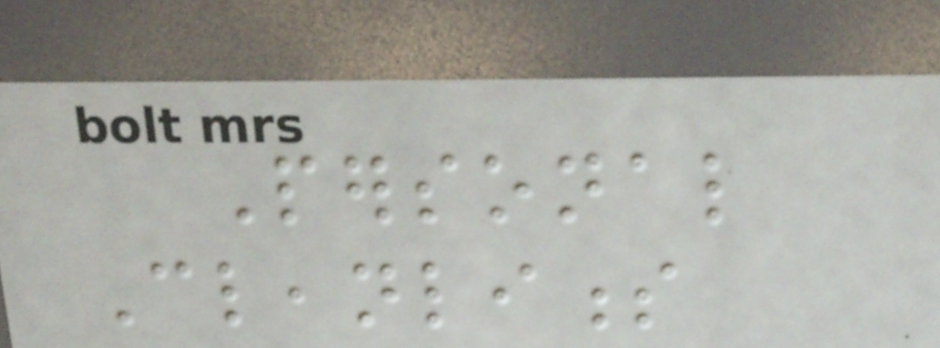Personal
Cleanliness
